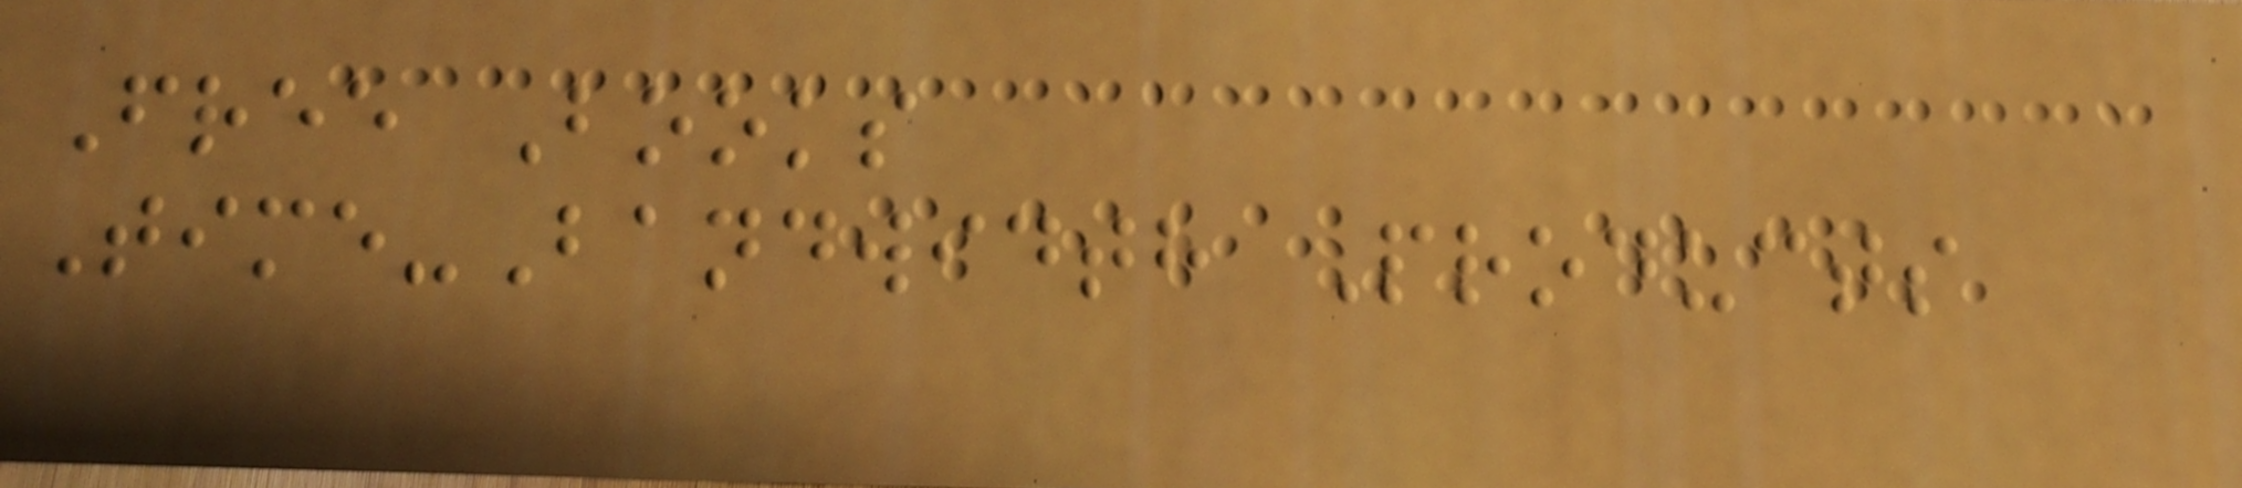Free Books
Time-Bandwidth Products
